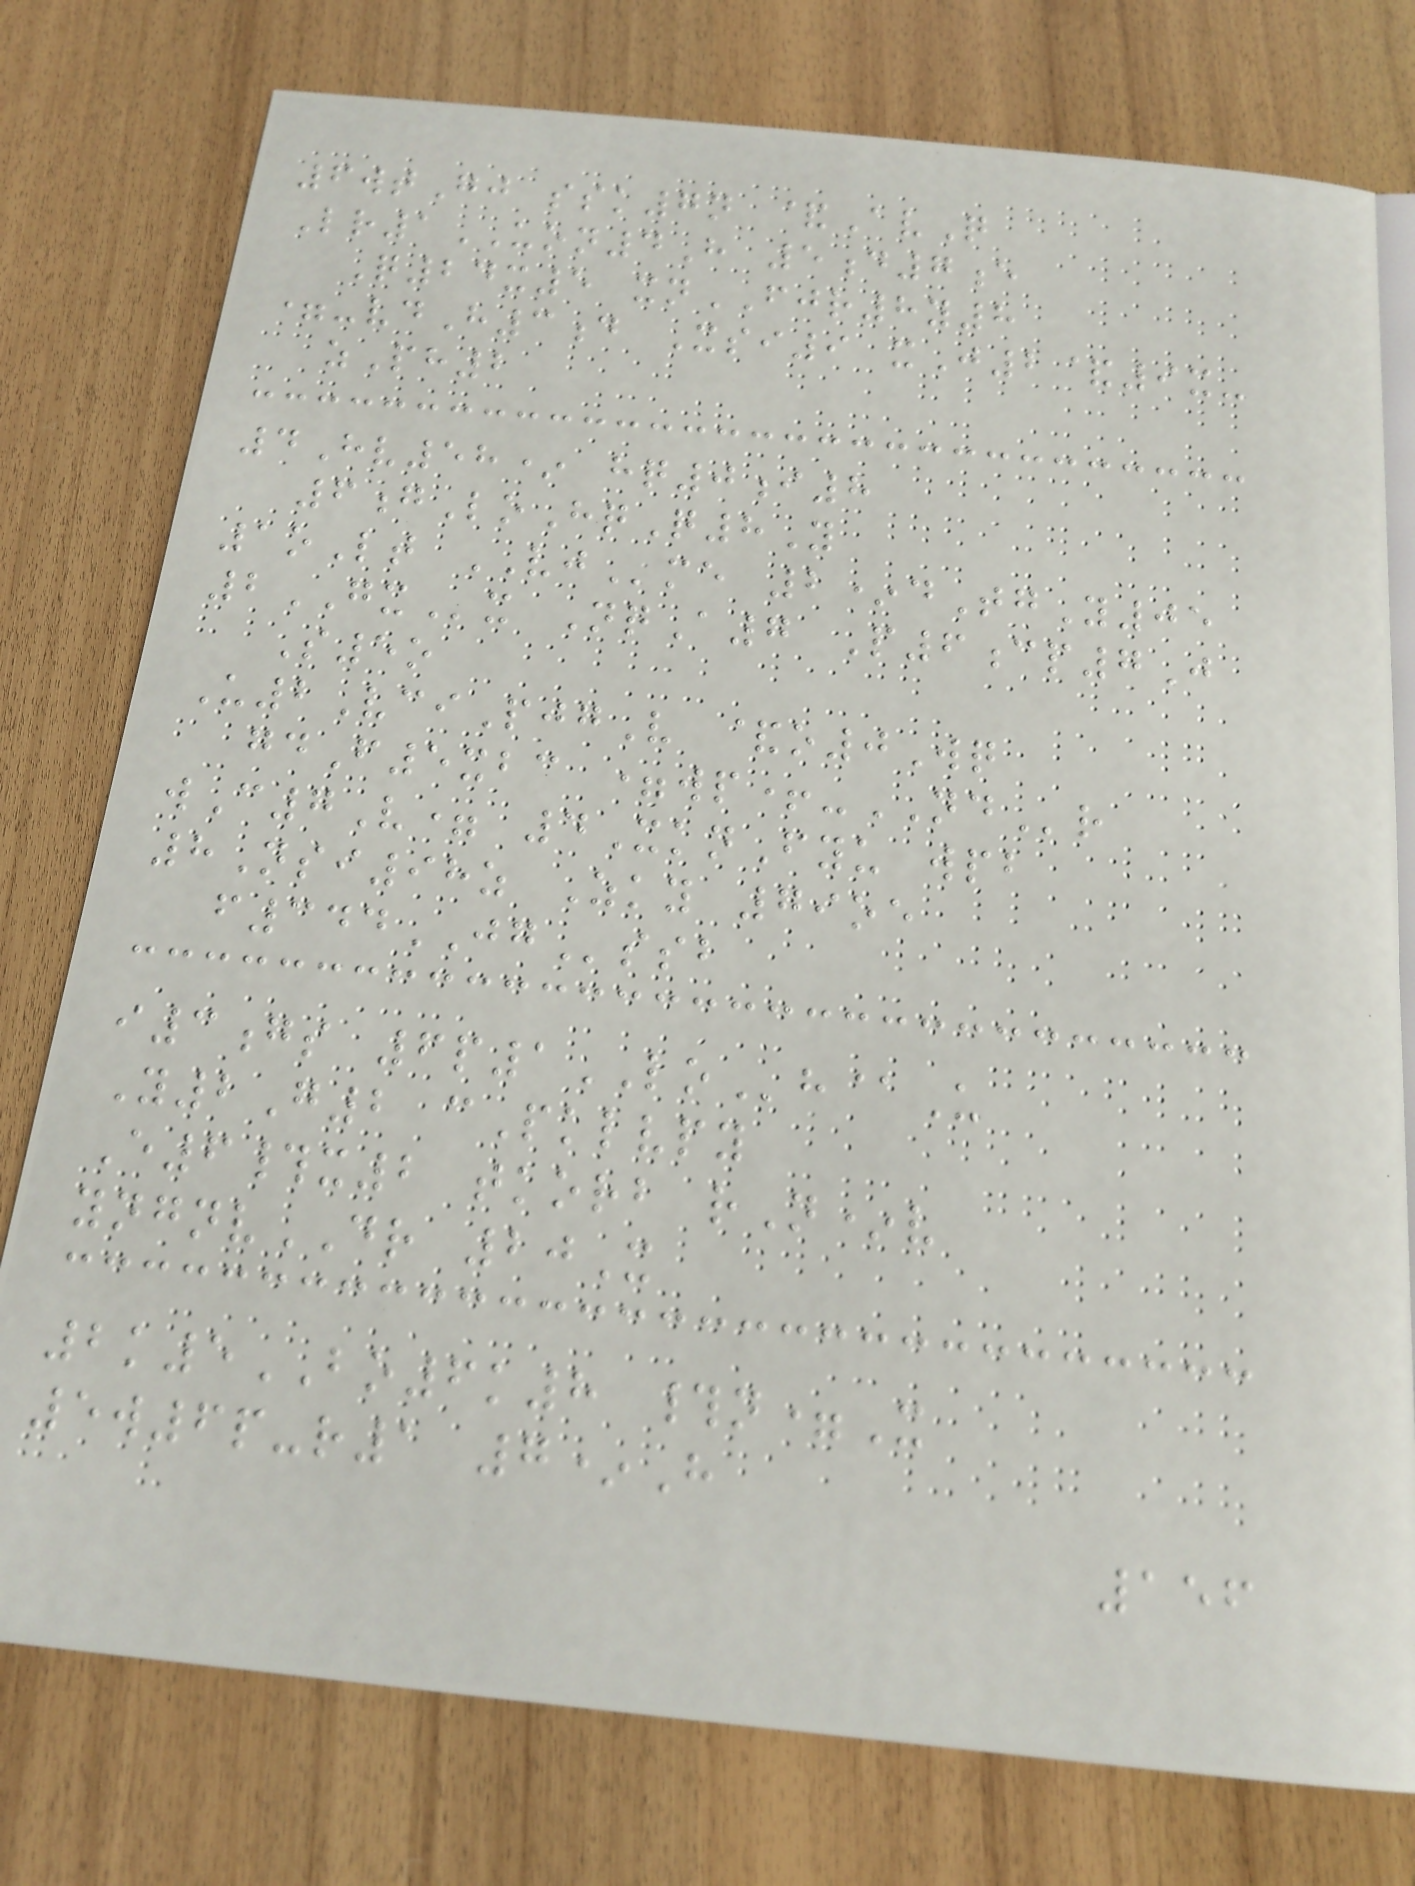6wtGj ssk7n &AvQ
Lr1UON4H 5d7e
Q24x5 xnFJR8y8
=-vdH3d Xsi9 xJ2&9x-
zPh2
4Hv58* hq0i8
6gLoHqQ8Y
1oLt VJme 2*dTgY05
2GXx NqA7 P6cp7J
S5o
U2VciPjgV &o0Wq
gdF5xbc =wp+-NDr
wC7V= 4XknFyu wpb
8Nsi98z Zky 79oe
f344JGssb
i3gs 6p1LOh@U
Y2G2 cPklvpy
E6#x2 tkorb rN*v
yngnvDR 20X
2k5BO6k8 #n=X
5w6p-r1 7*H
156
